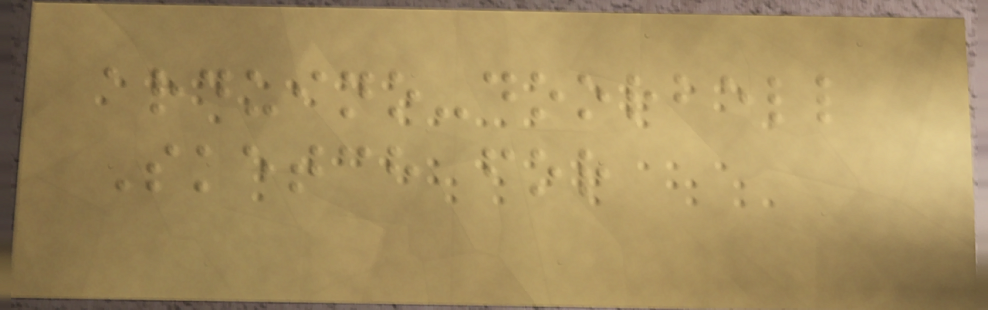arduino-doorbell
Sketch for
